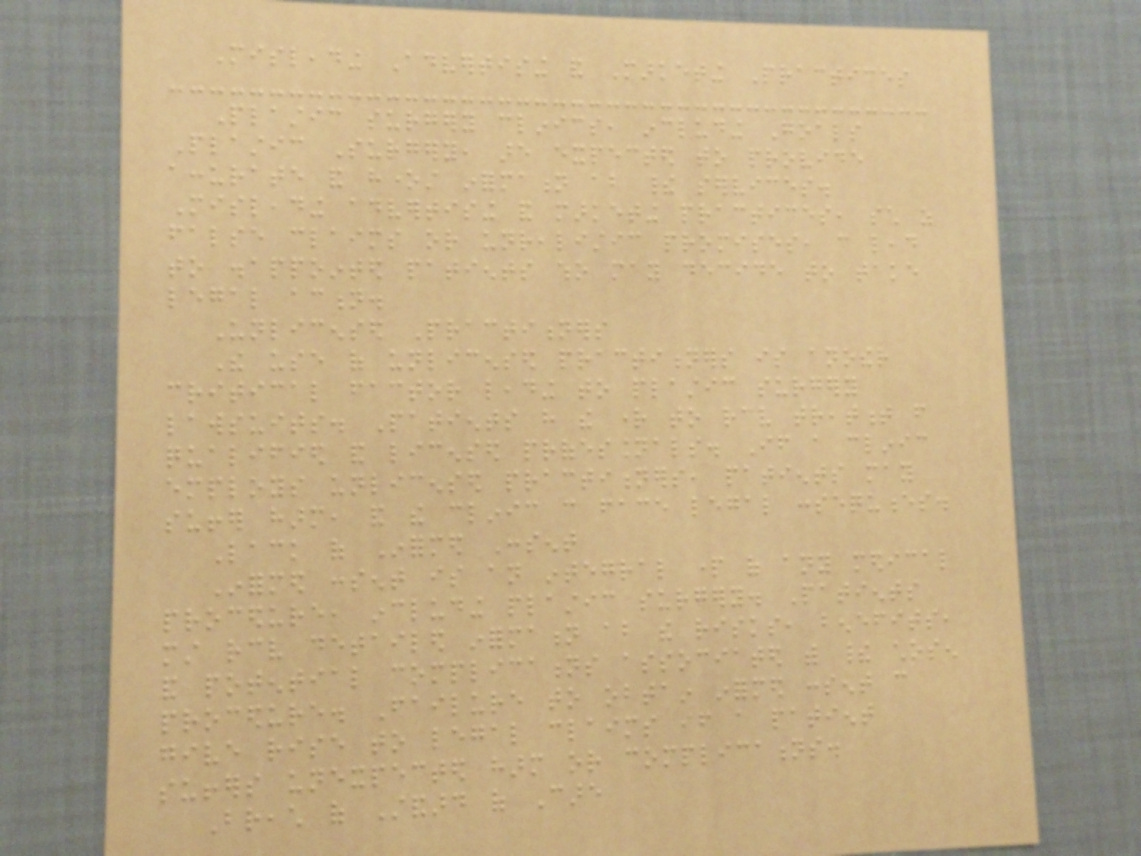Misleading Advertising and Marketing Practices
Plastic surgery clinics, including Goals
Plastic Surgery, are expected to provide
accurate and honest information about their services.
Misleading advertising and marketing practices, such as
false claims or unrealistic promises, can lead
to disappointed patients who may decide to take
legal action.
Unlicensed Practitioners
The use of unlicensed practitioners is another
critical factor leading to plastic surgery
lawsuits. Patients have the right to receive treatment from
qualified and licensed professionals. If a clinic
employs unlicensed practitioners, patients may
suffer harm, and the clinic can face legal consequences.
Lack of Informed Consent
Informed consent is an integral part of any medical
procedure, including plastic surgery. Patients
must receive detailed information about the risks, benefits,
and potential complications associated with their chosen
procedure. Failure to obtain informed consent can
give rise to legal claims if a patient
suffers unexpected harm or complications.
Breach of Standard of Care
